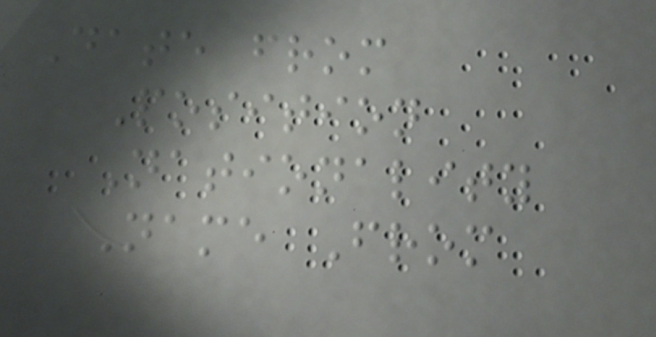Date from
Position
Nationality
Name From
